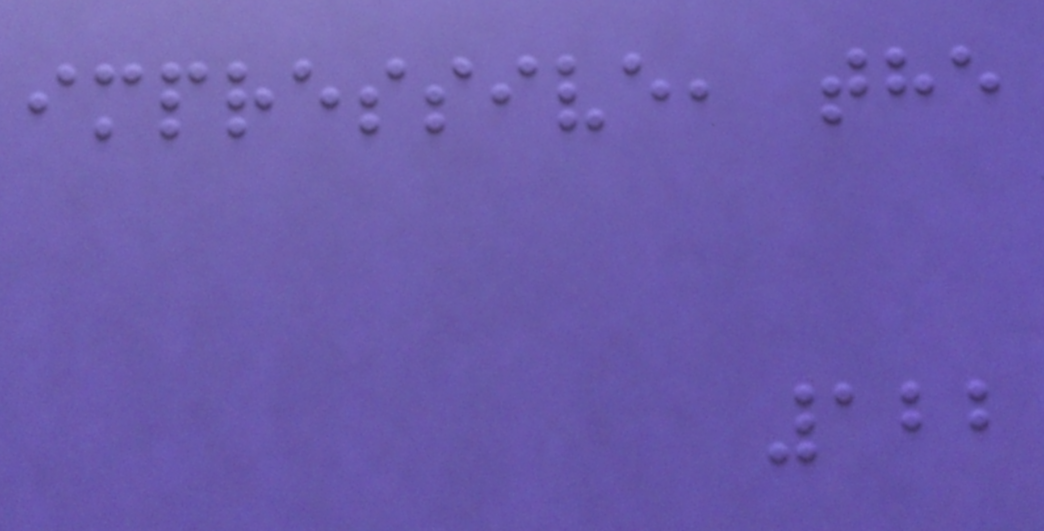impressive, the
122
